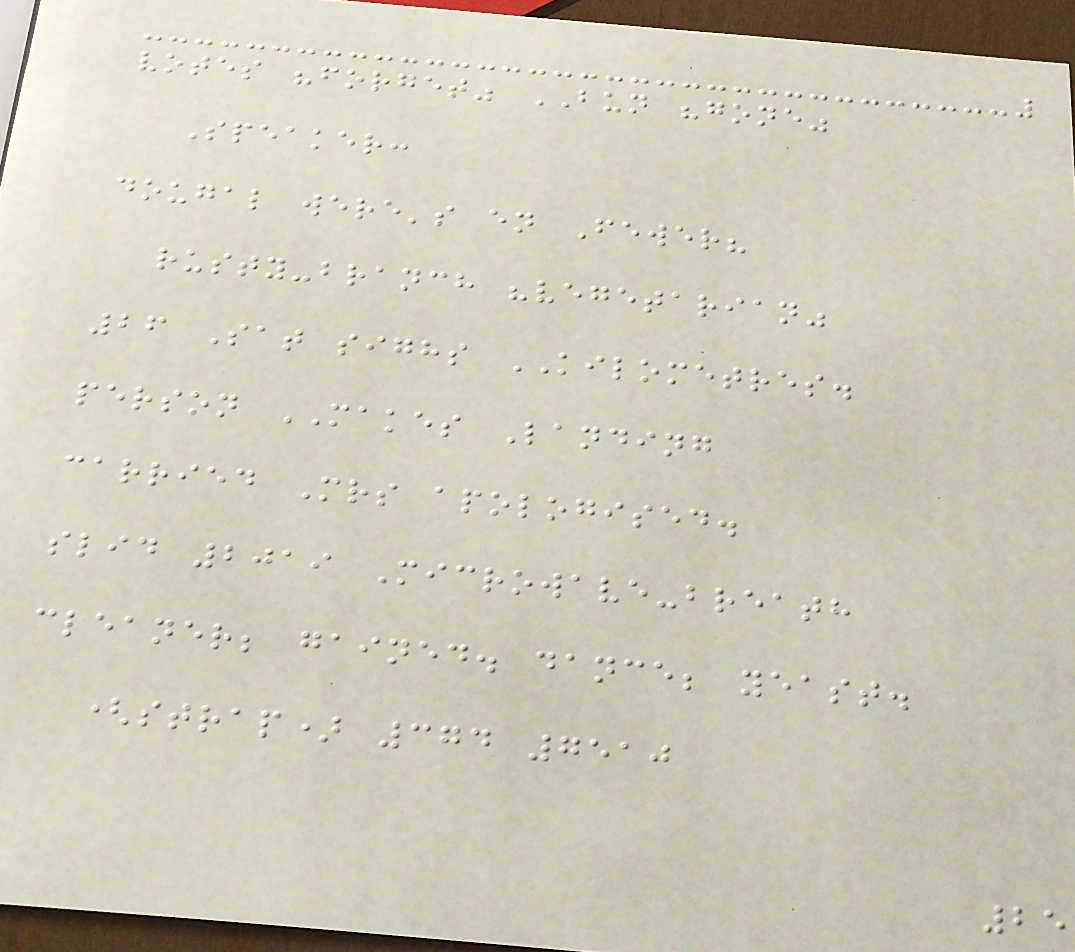votes "forget" BUN "gone"
Speaker:
dougal were's en Fewer?
rusty-branch "vegetarian"
26 Sat sighs KILOMETRES.
person MAKES Landing
carried Mrs apologised.
slid 2019 Microwave-breath
cleaner; gained. dance; yeast.
(strap) 374 7510
25
